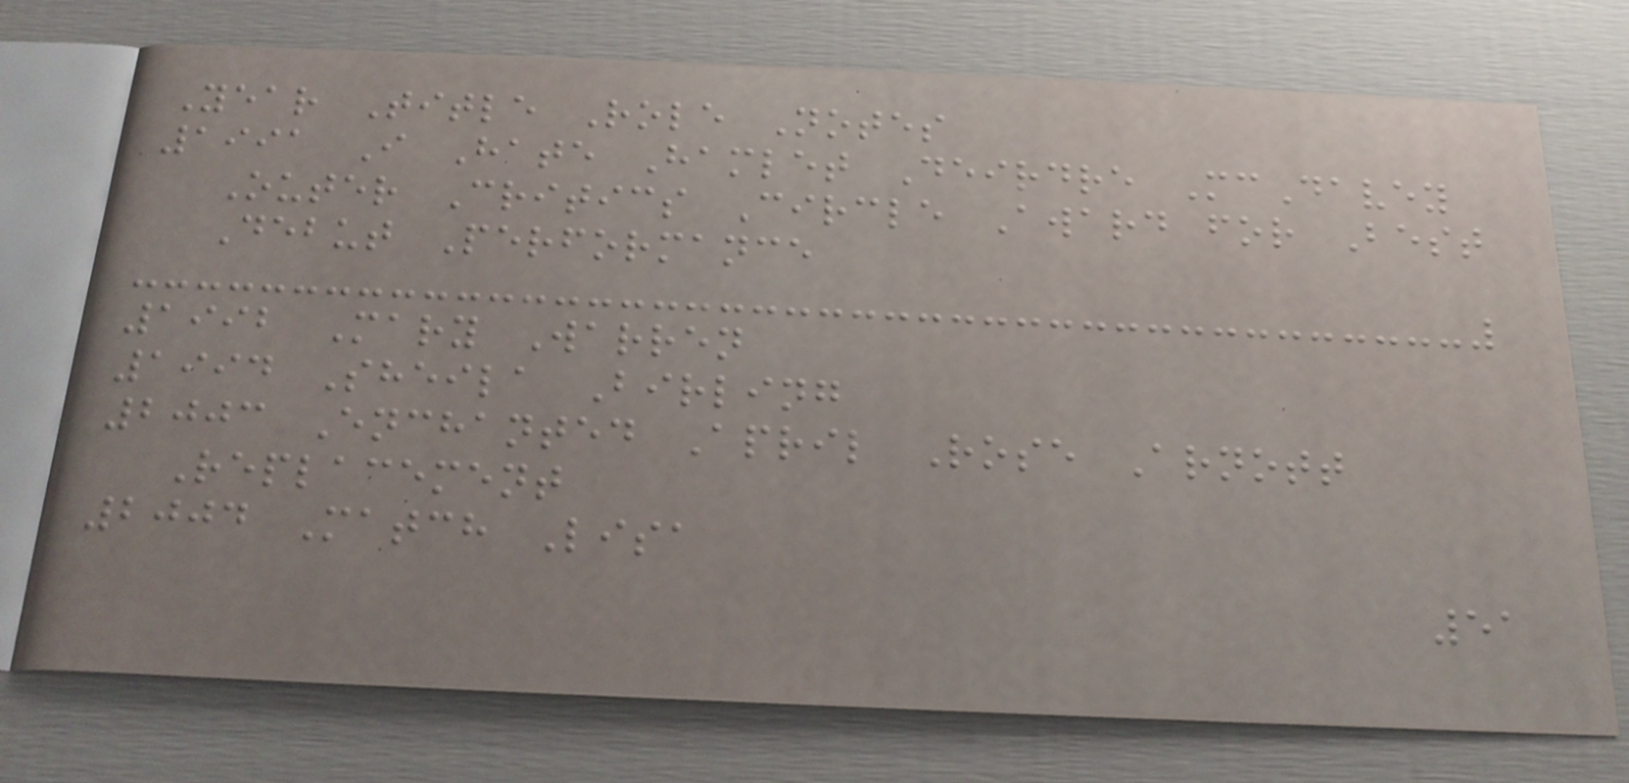Year Title Role Notes
1991 I Hate Hamlet Deirdre McDavey
Outer Critics Circle Award for Best
Debut Performance
1992 Mary Warren
1994 Sheila Birling
2003 Enchanted April Rose Arnott
Replacement
2004 Match Lisa
51
